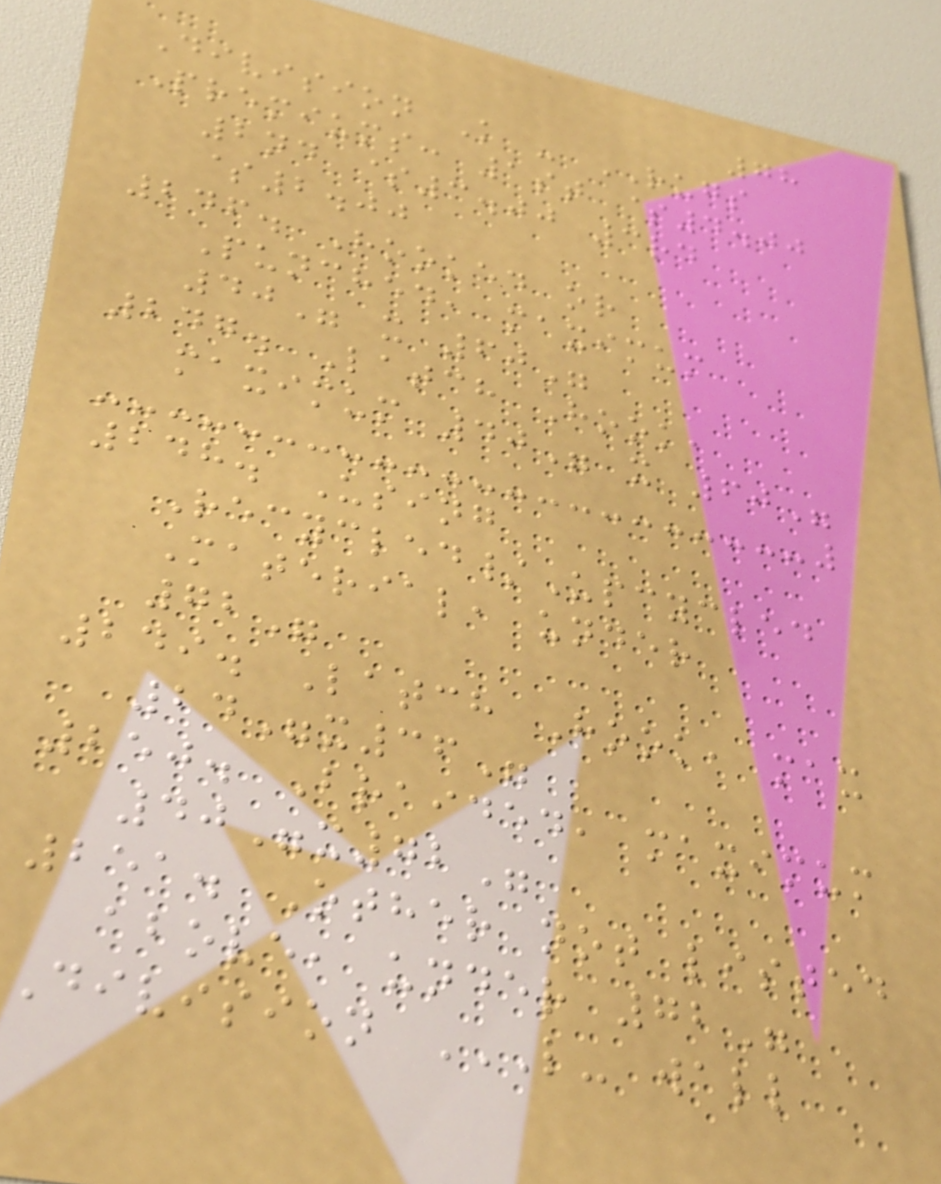78
Division K - RUGS
Premiums: 1st $4.00
2nd $3.00 3rd
$2.00
246. Hooked or
Punched, maximum
40" x 60"
247. Latch Hook,
maximum 40" x 60"
248. Using
Recycled/Upcycled
Material, under
72"
249. Latch Hook, max
24"x36"
250. Braided, maximum
40"x72"
251. Other not listed
above, under 72"
Division L- WALL
